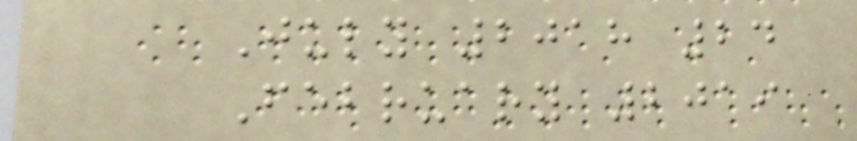July 2018 24
February 2019
